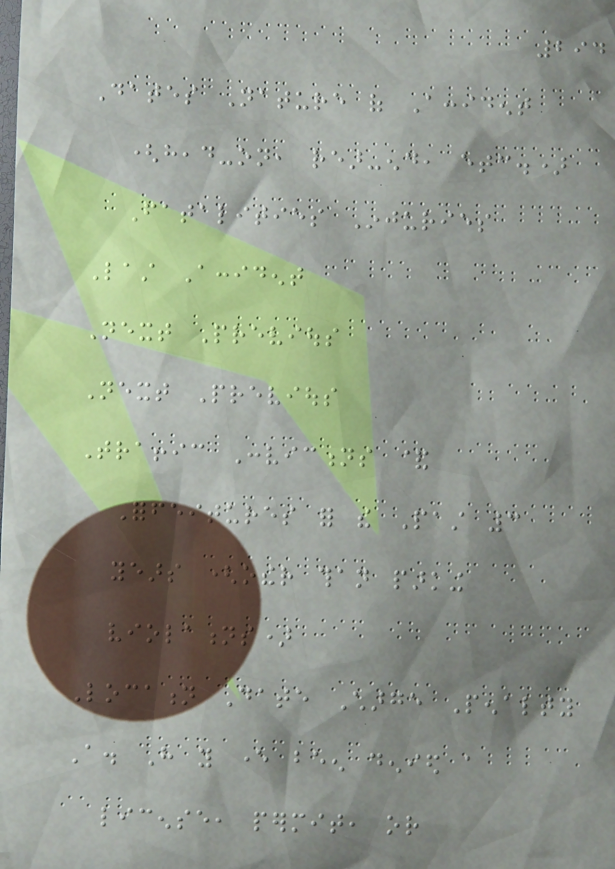294
Dates Nature of Accident
(head-on, rear-end, etc.)
Fatalities Injuries
Last Accident
Next Previous
Next Previous
Traffic Convictions &
Forfeitures for the Past 3
years (other than parking
violations)
Location Date Charge Penalty
A. Have you ever been denied a
license, permit, or
